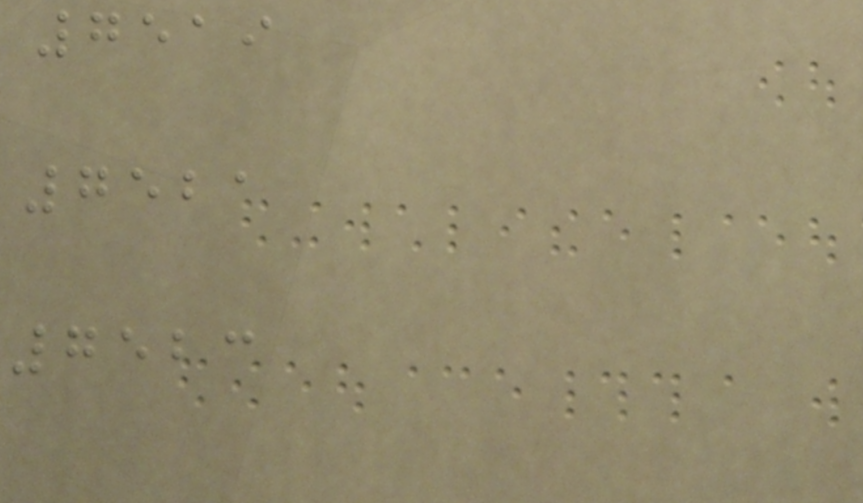7519
7521
7523
